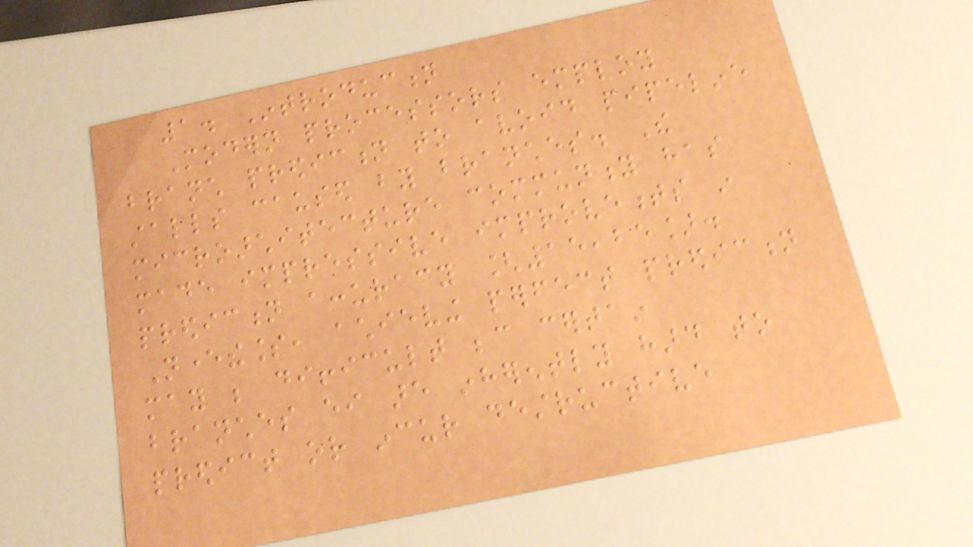1. Introduction
Modern processors employ
branch prediction to avoid pipeline
stalls caused by branches. The
microarchitecture community has
made impressive improvements in
prediction accuracy [15,25].
Nevertheless, achieving perfect prediction
may be difficult because certain
branches either are inherently hard to
predict or incur destructive
